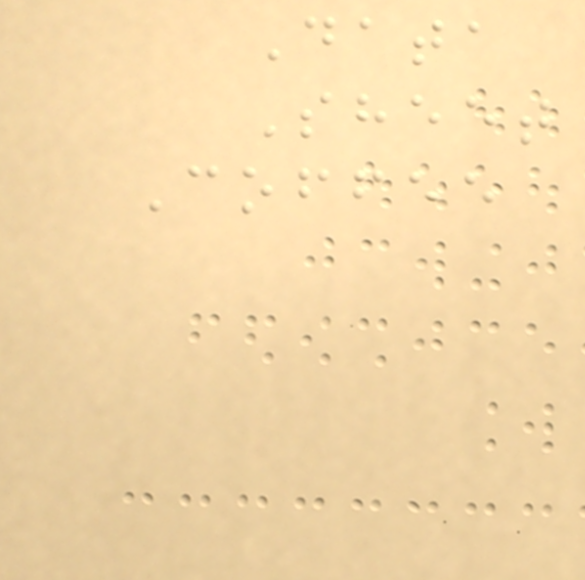Data
Sheet
Coffee
